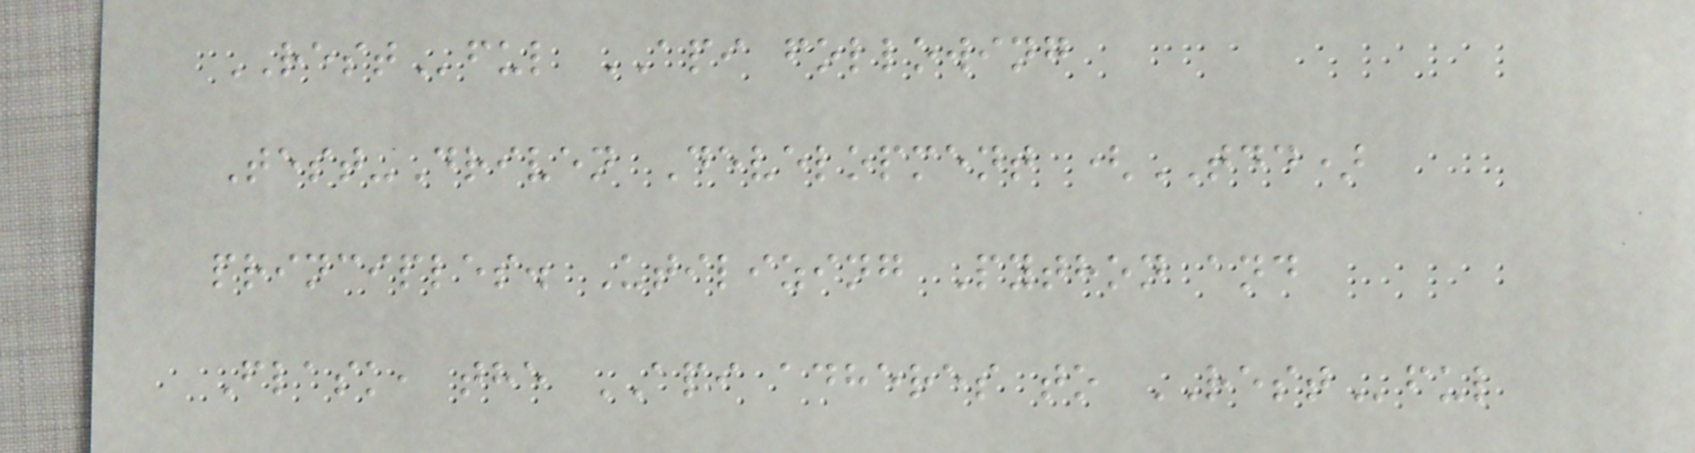RESTful API following
Test-Driven Development (TDD)
principles. Utilizing Python and
Flask, the API adheres to RESTful
